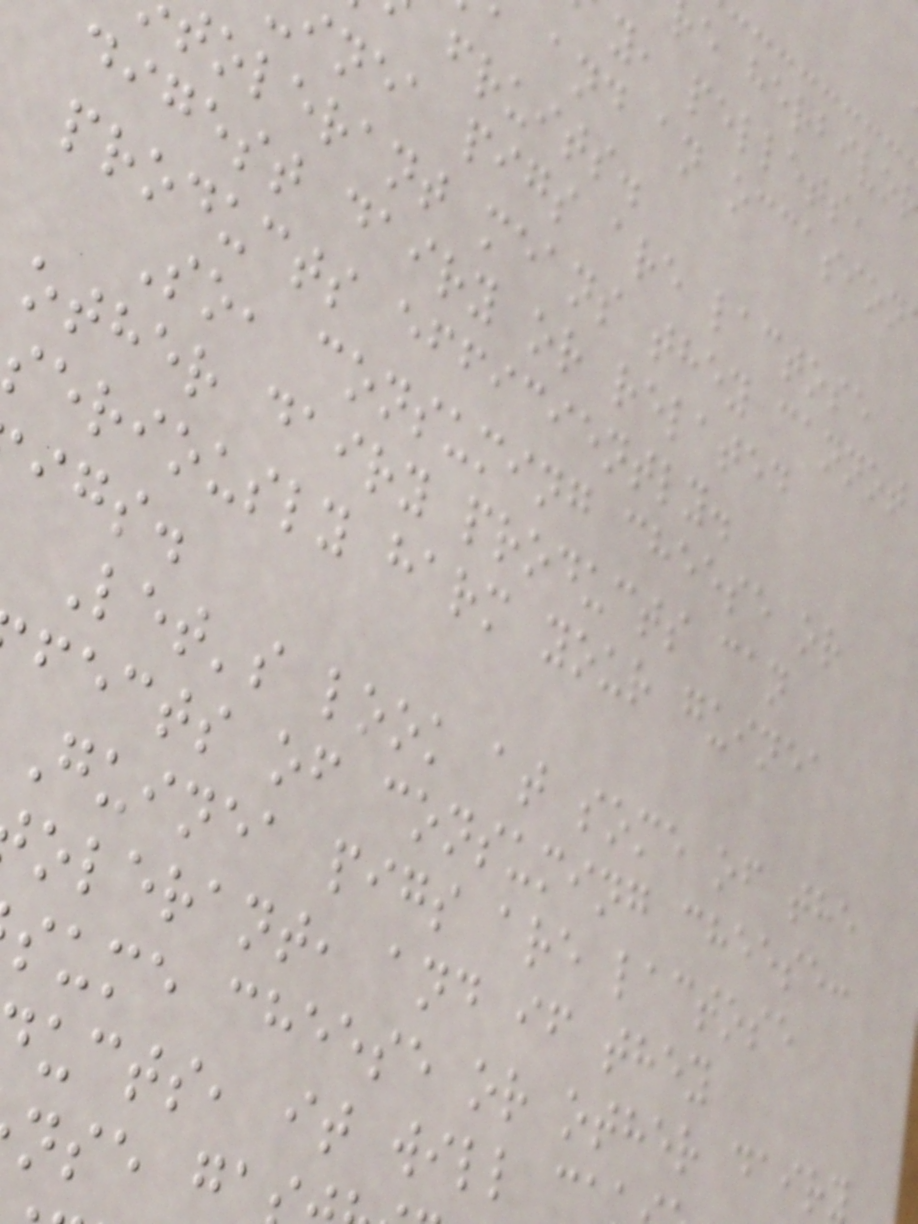e herbivo
y, pellets,
and an occasion
fruits.
inea pigs are lactose
olerant means they cannot
digest dairy or related
products efficiently.
So, consuming cheese or
other dairy products can
seriously harm your guinea
igs.
Let's look at some of the
fects of consuming cheese:
Guinea pigs are lactose
olerant, and if they
sume cheese or other dairy
ucts, it will c
nse ga
